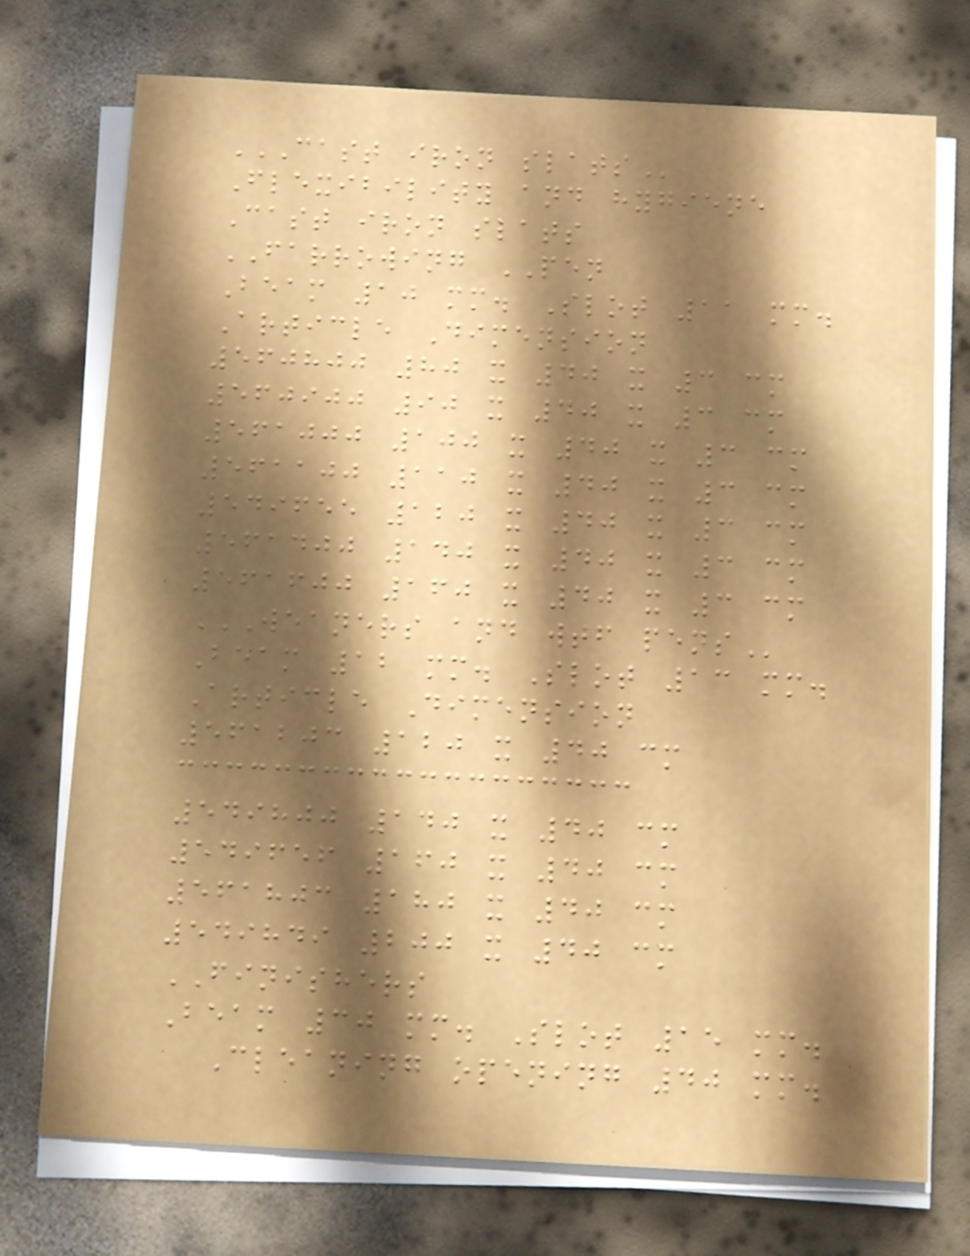CAST IRON SLATS
Flexibility and hygiene
Cast iron slats
FARROWING PEN
Beam 10 mm. Slot 11 mm.
Article Dimension
560800 80 x 40 x 3 cm
560900 90 x 40 x 3 cm
561000 100 x 40 x 3 cm
561100 110 x 40 x 3 cm
549655 120 x 40 x 3 cm
561400 140 x 40 x 3 cm
561600 160 x 40 x 3 cm
WEANERS AND WTF PENS
Beam 12 mm. Slot 13 mm.
Article Dimension
561203 120 x 40 cm
549800 140 x 40 cm
549656 160 x 40 cm
561803 180 x 40 cm
549849 200 x 40 cm
FINISHERS
Beam 30 mm. Slot 15 mm.
Cleaning opening 40 mm.
